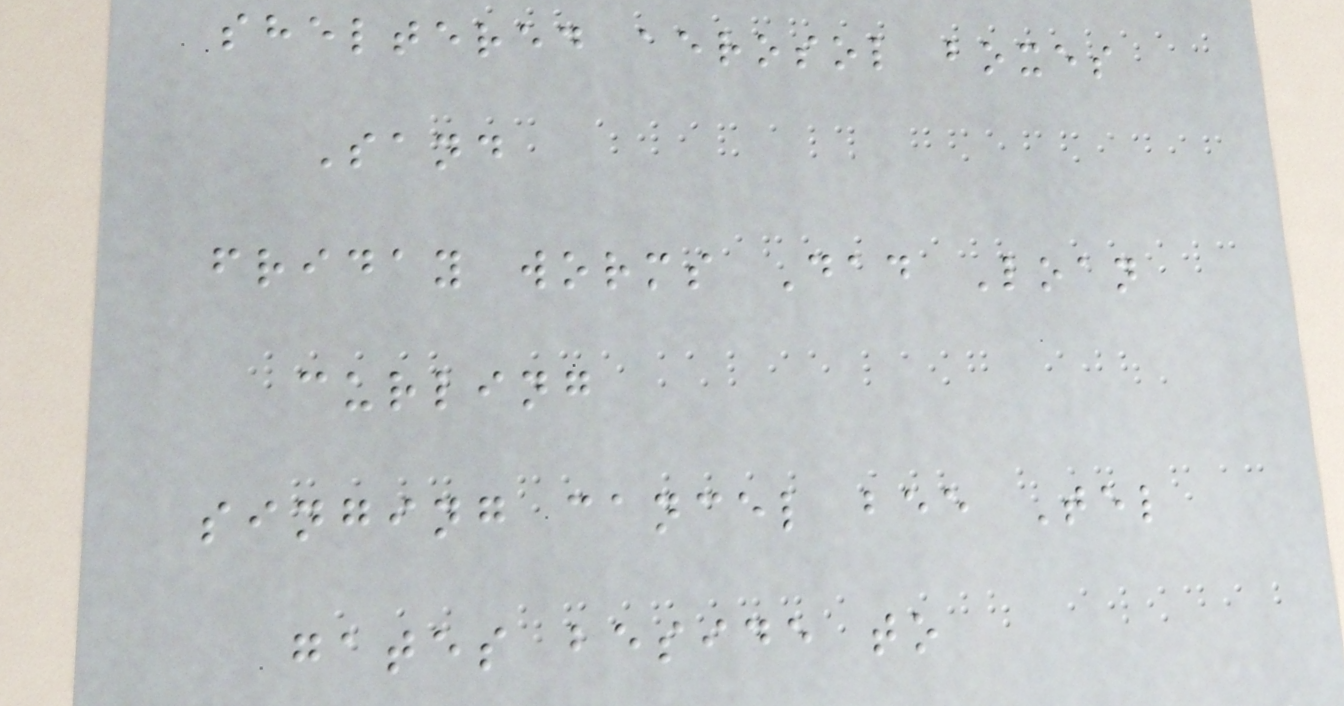sheltered aerosol boxes
Sand
friday worms Dad Loan
curling
singing cancel bee Tel
gates beside to
